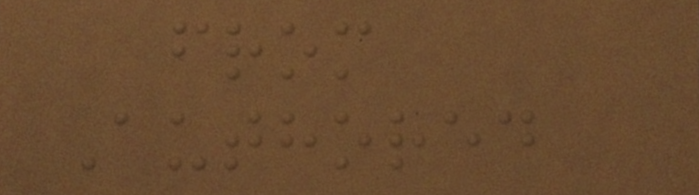from
Authored
